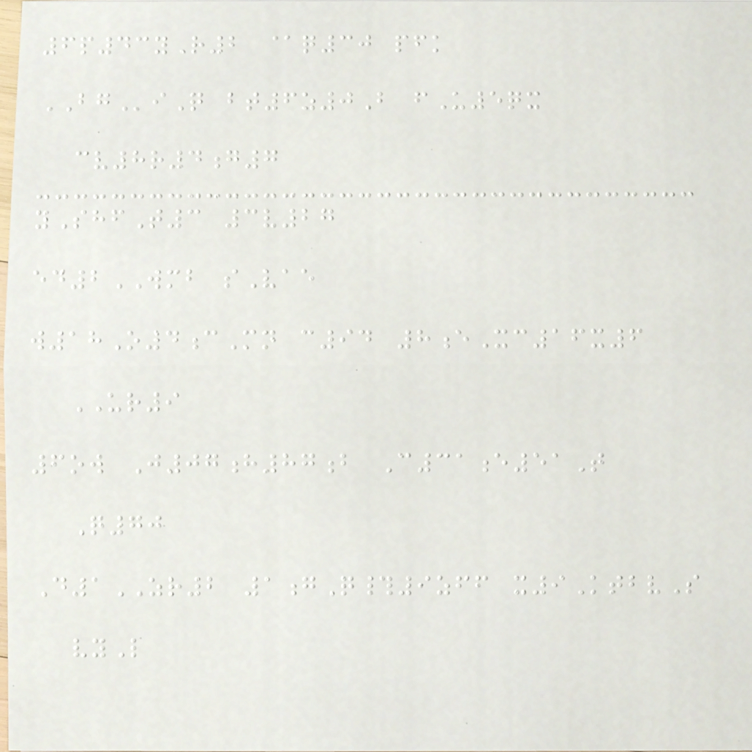6p43yR2 @q30 pfk
BGiQ bt6z0B fU5qx
cv8r4g7
yShfT3 3v27
ed2WMB sVae
w18O4cMn c94 8eXc16x6
UR9
6ow J07h87b C31e51T
Q70
D1ZR2 1gQ#9zff x9KtbvS
vyL
